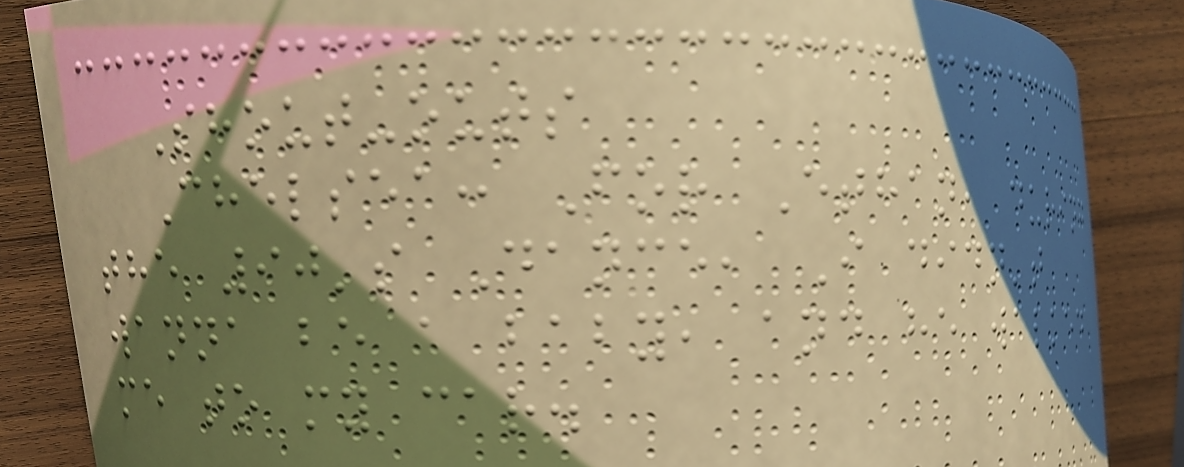Shout-outs
Chelsea: For Ethan, during
the 90's Dance, I didn't
wanna be a baby, and he walked
me to my car.
